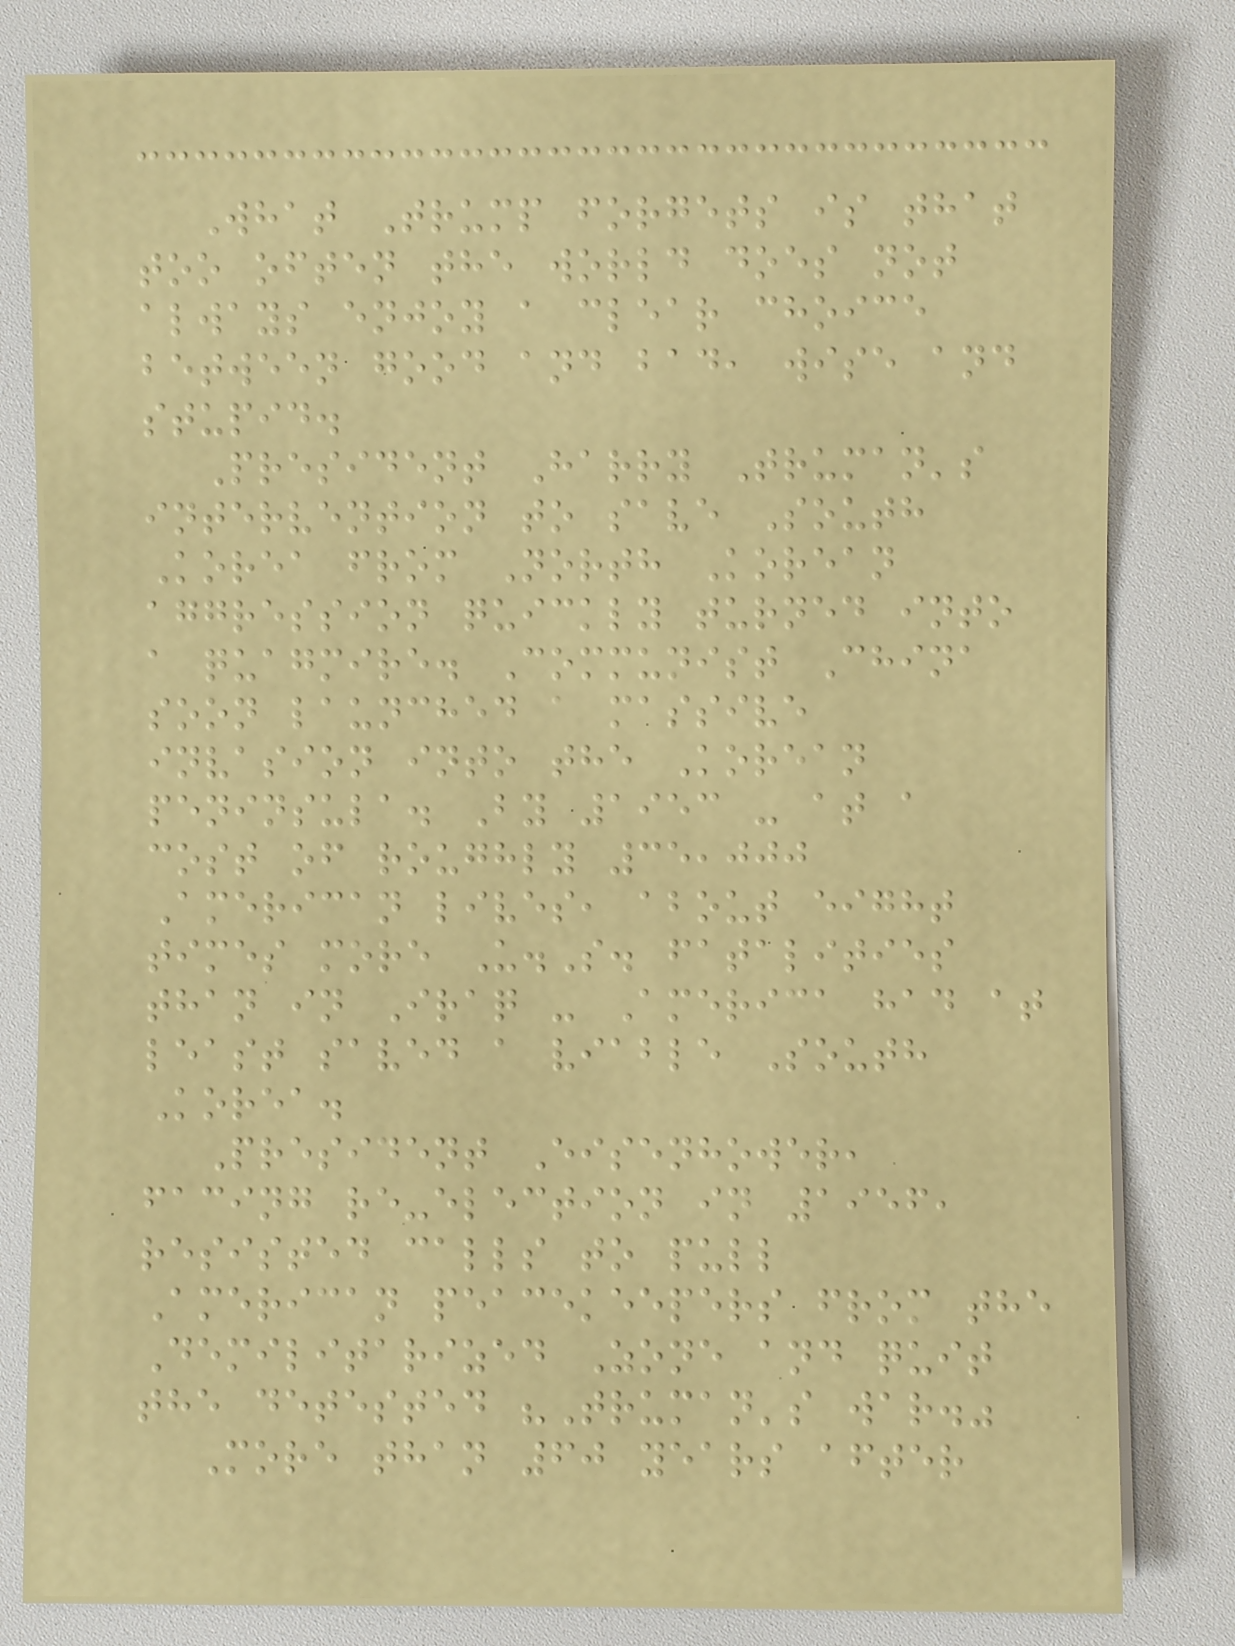What Trump forgets is that
too often the world does not
always enjoy a clear choice
between good and bad, wise and
stupid.
President Harry Truman's
intervention to save South
Korea from North Korean
aggression quickly turned into
a quagmire. Communist China
soon launched a massive
invasion into the Korean
peninsula. By 1953 - at a
cost of roughly 35,000
American lives, about eight
times more U.S. fatalities
than in Iraq - America had at
least saved a viable South
Korea.
President Eisenhower,
facing re-election in 1956,
resisted calls to pull
American peacekeepers from the
Demilitarized Zone and quit
the detested "Truman's war."
More than 60 years after
